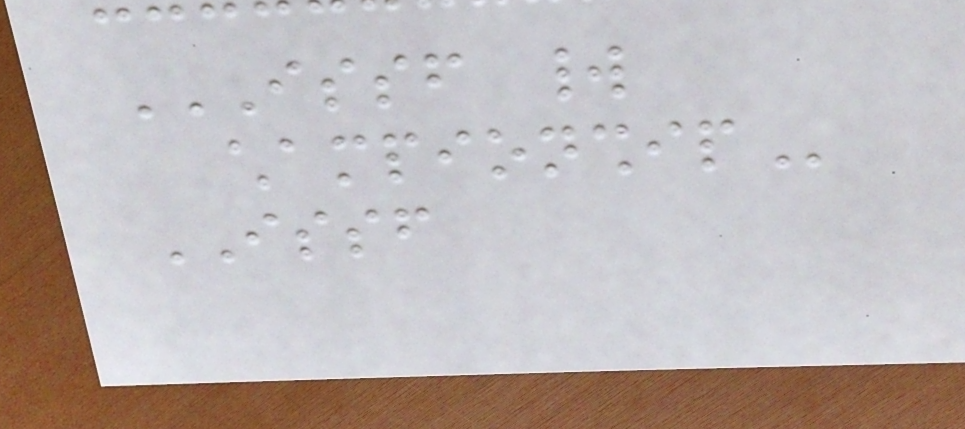ISSF WORLD
CHAMPIONSHIP
ISSF
